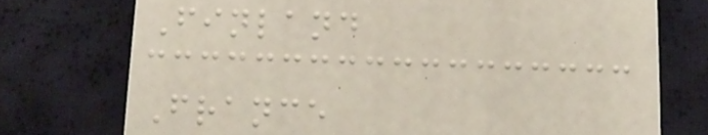Finland
France
